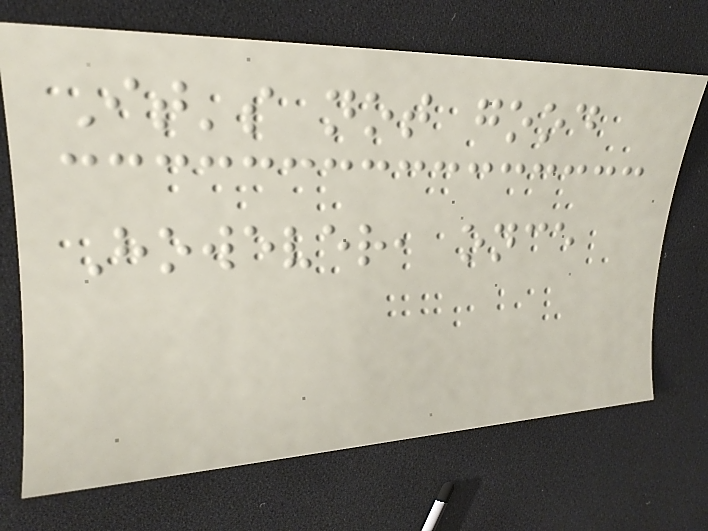It's not good
However, once
